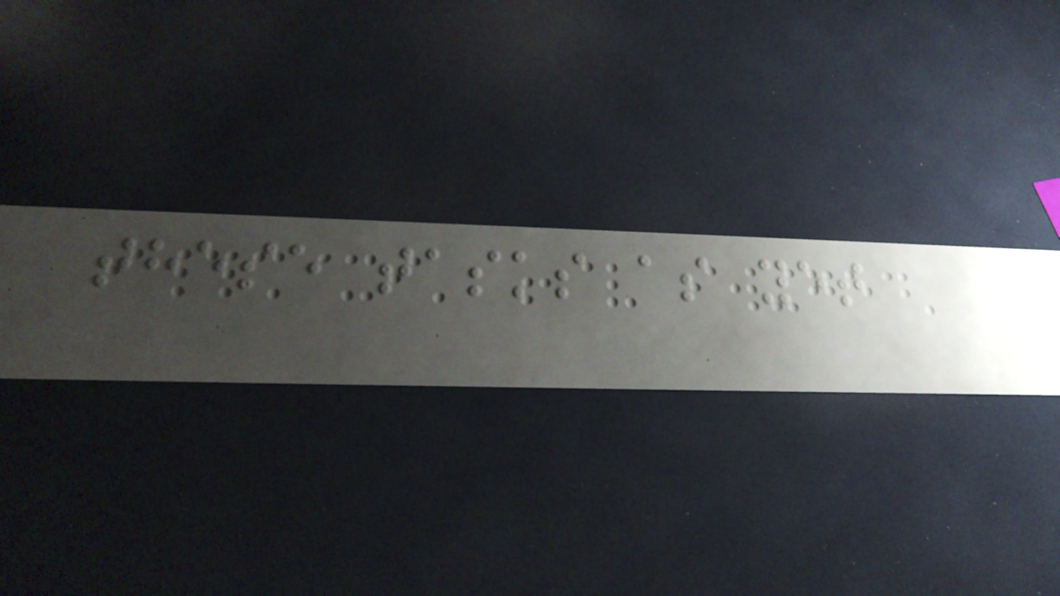these tasks as yet
